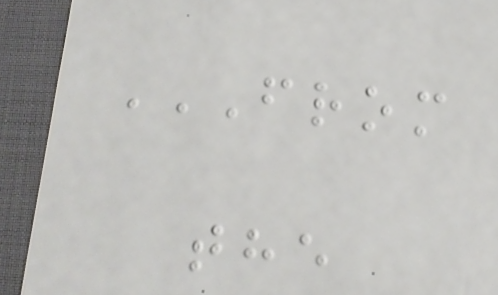FROM
THE
